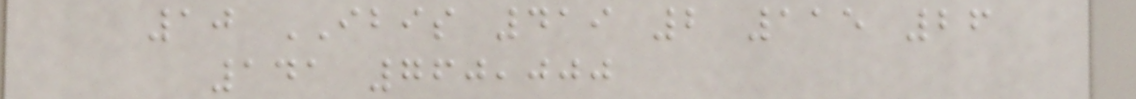10 IBIS 419 2 115 26
141 760,000
